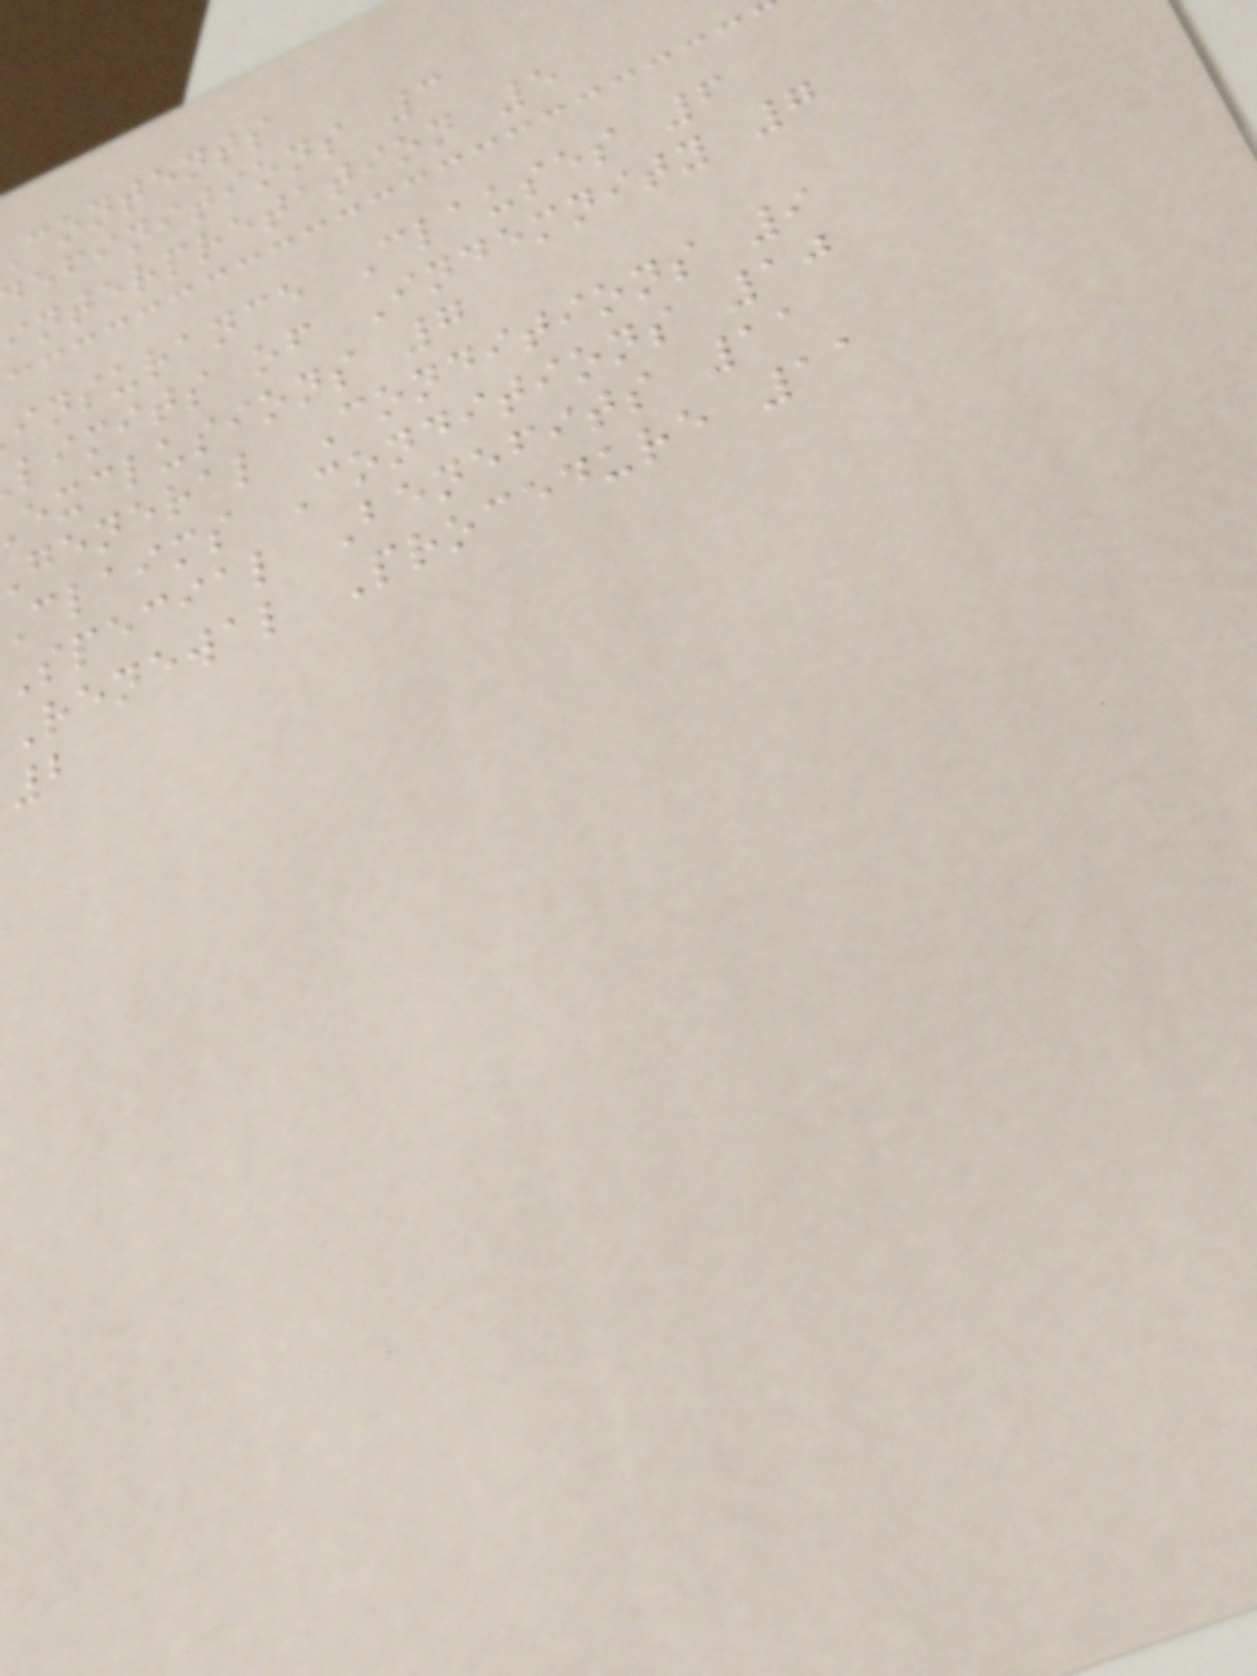contents
efinitions 3
interpretation 5
insurance Clauses 6
limits of Indemnity 7
exclusions 7
general Conditions 9
claims Conditions 10
Special Benefits 11
Renewal Procedure 11
2
